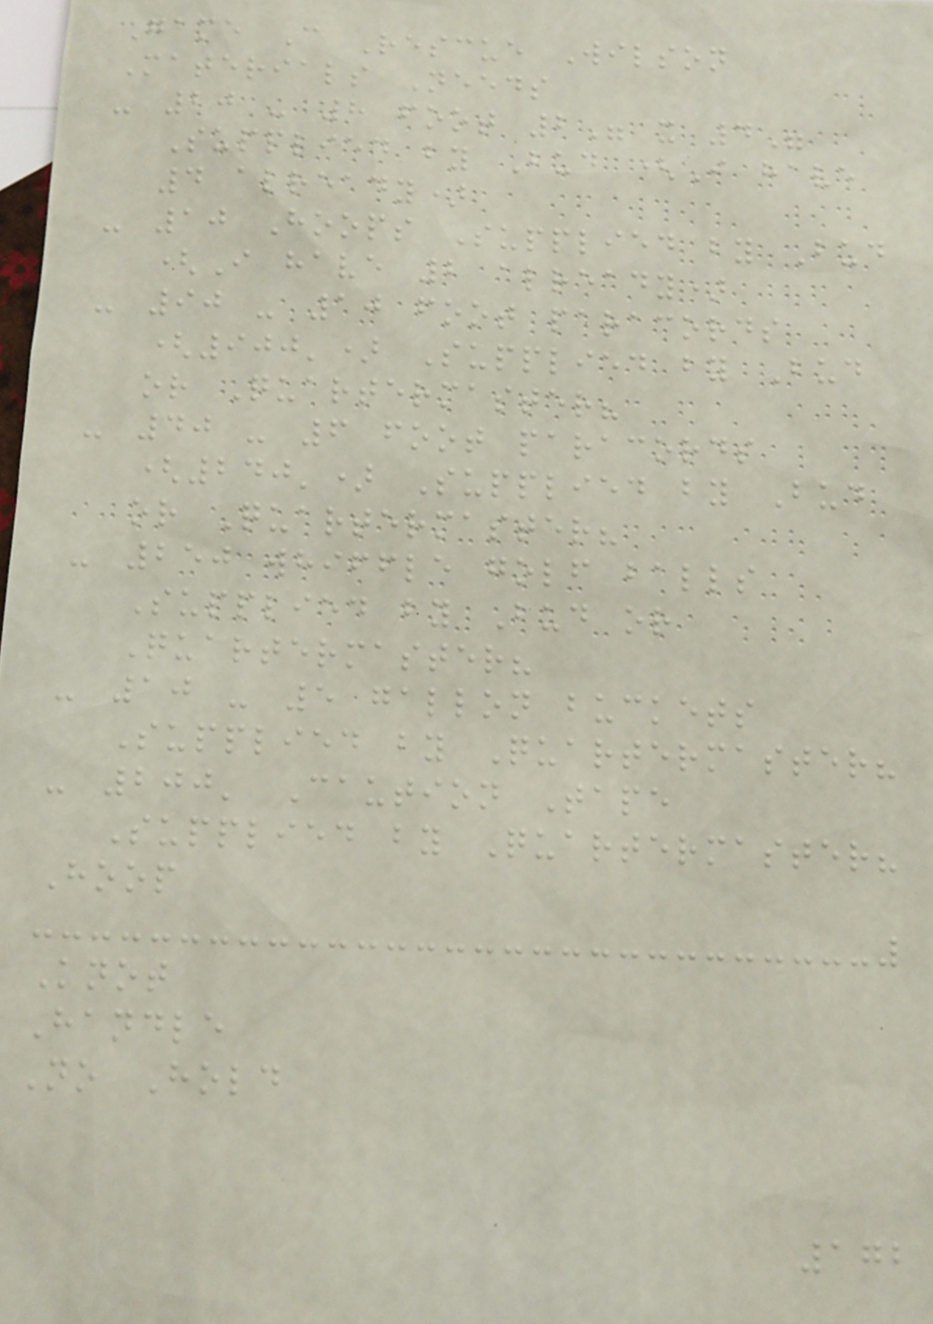Game C Rescue Wilson
Materials Needs
- 20 - 8 foot 2" x 4"
Supplied by Bud (I have
4 already)
- 10 Hoops Supplied by Bud
(I have 2 already)
- 90 - 10 foot paracords
(900') Supplied by Bud
or Quartermaster?
- 40 - 6 foot paracords
(240') Supplied by Bud
or Quartermaster?
- 250 whiffle golf balls
Supplied by Bud or
Quartermaster?
- 10 - 5 gallon buckets
Supplied by Quartermaster?
- 200' Caution Tape
Supplied by Quartermaster?
Hoop
Knot
Handle
No Hold
172
